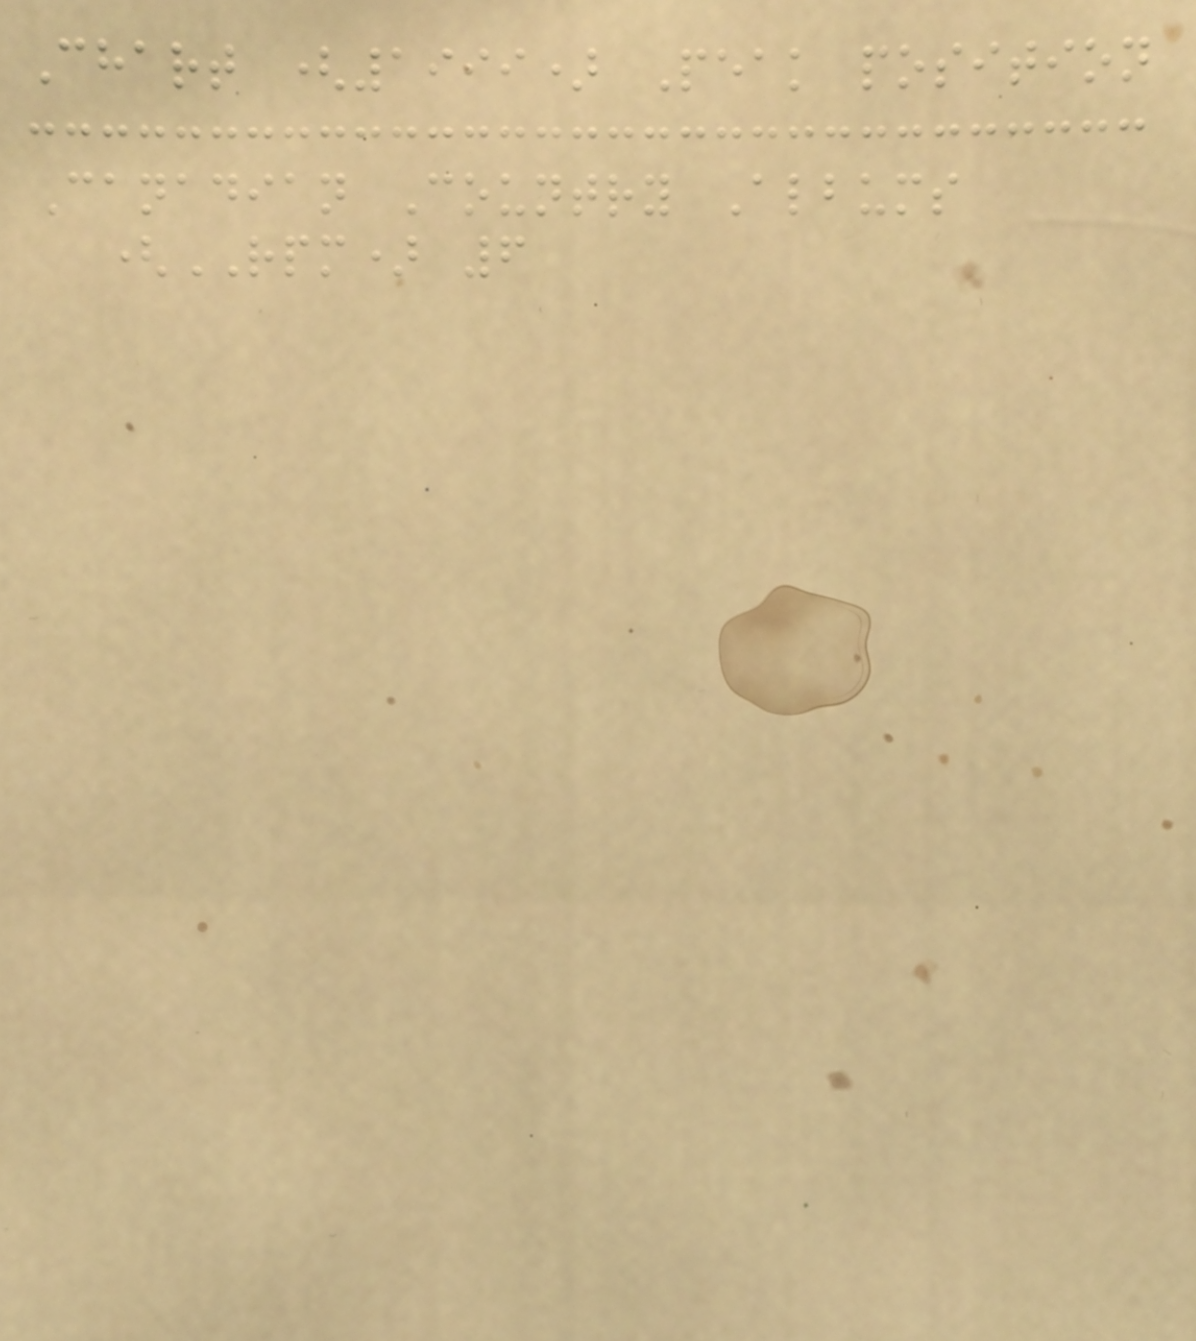Chart (1999) Peak position
Canadian Country Albums
(RPM) 6
